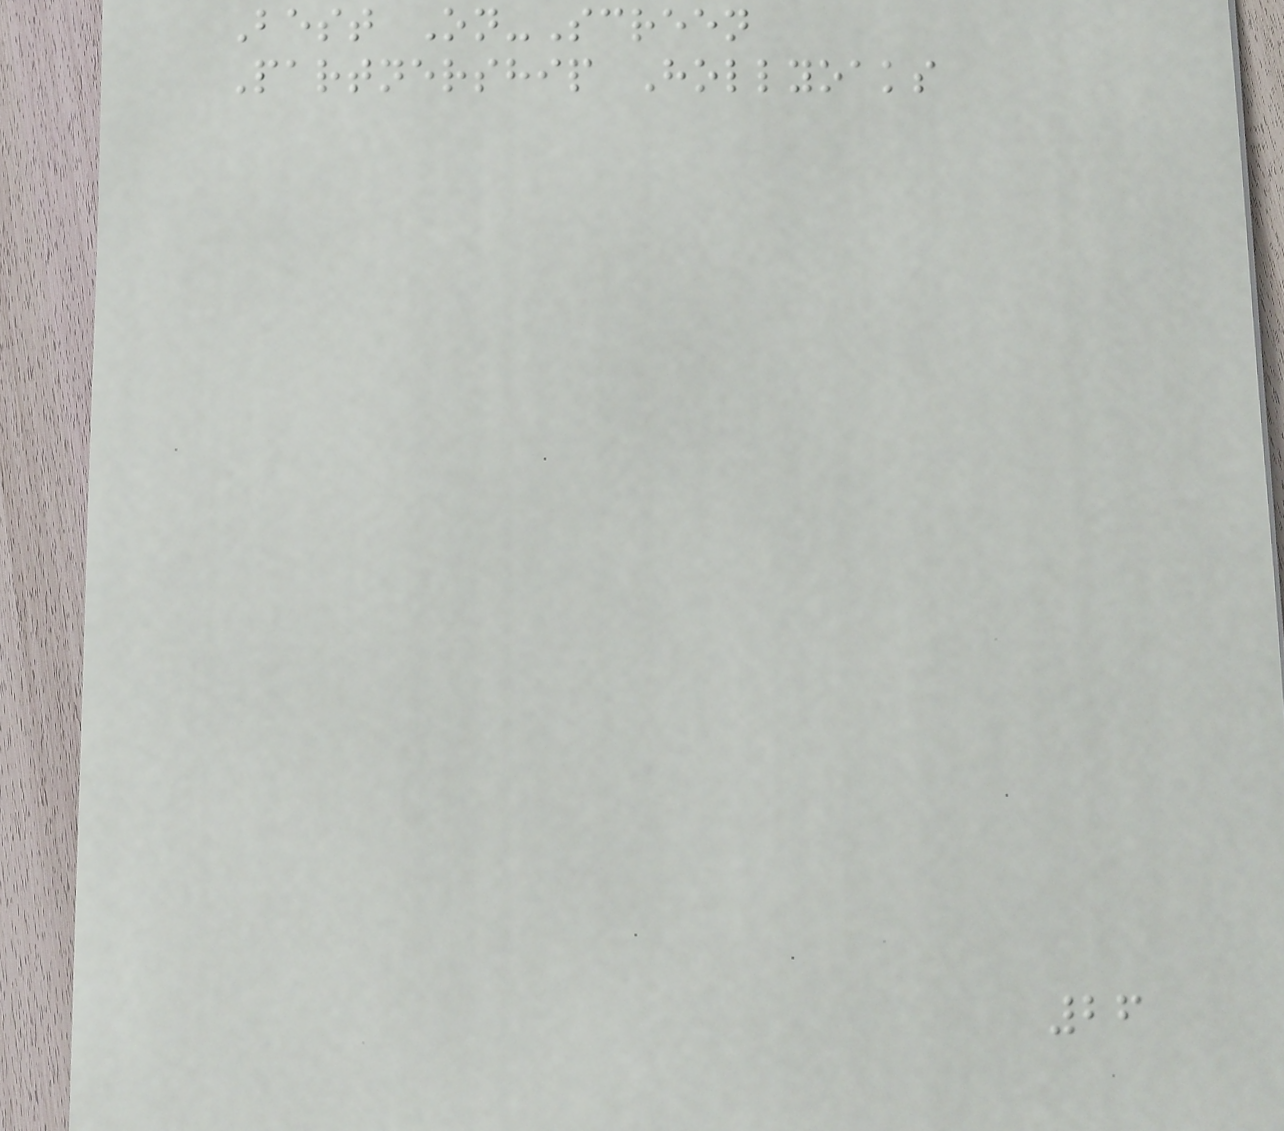Best On-Screen
Partnership Hollyoaks
26
